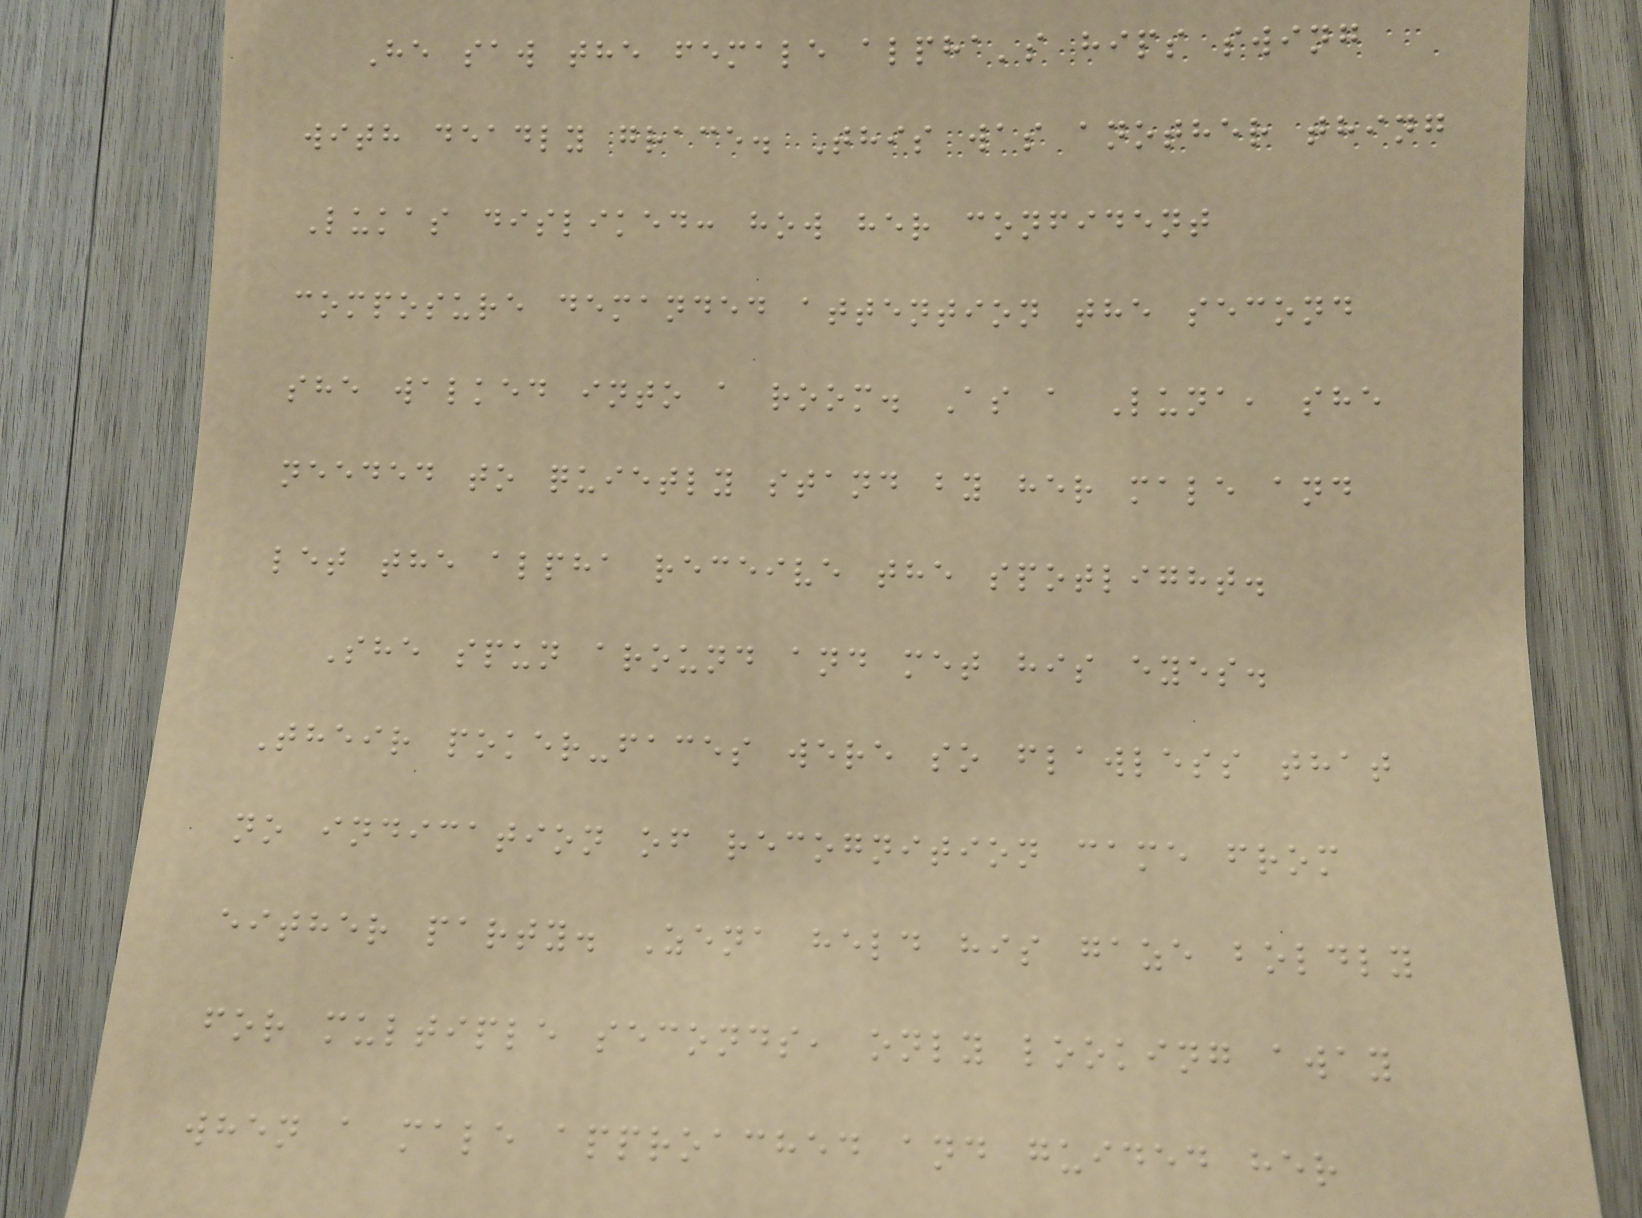He saw the female alpha's hips swing
with deadly grace. This was another thing
Lukas disliked: how her confident
composure demanded attention the second
she walked into a room. As a Luna, she
needed to quietly stand by her male and
let the alpha receive the spotlight.
She spun around and met his eyes.
Their poker-faces were so flawless that
no indication of recognition came from
either party. Zena held his gaze boldly
for multiple seconds, only looking away
when a male approached and guided her
